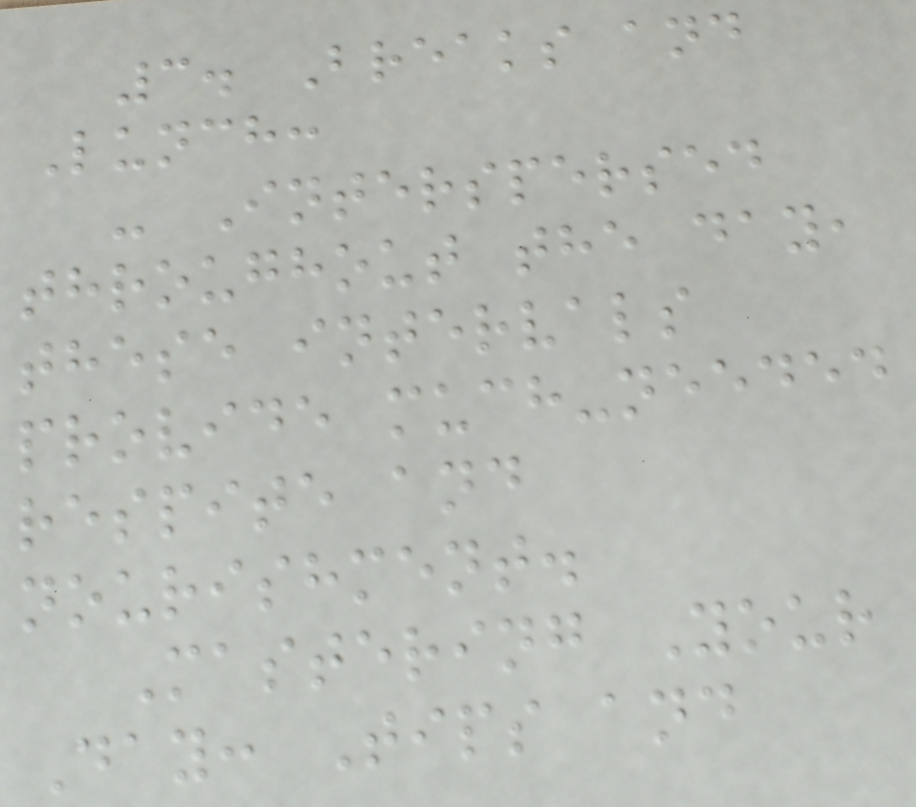3. Breaks and
Lunch:
- Interspersed
throughout the day,
these intervals
provide much-needed
respite and
nourishment.
Mastering Your
Day: Tips and
